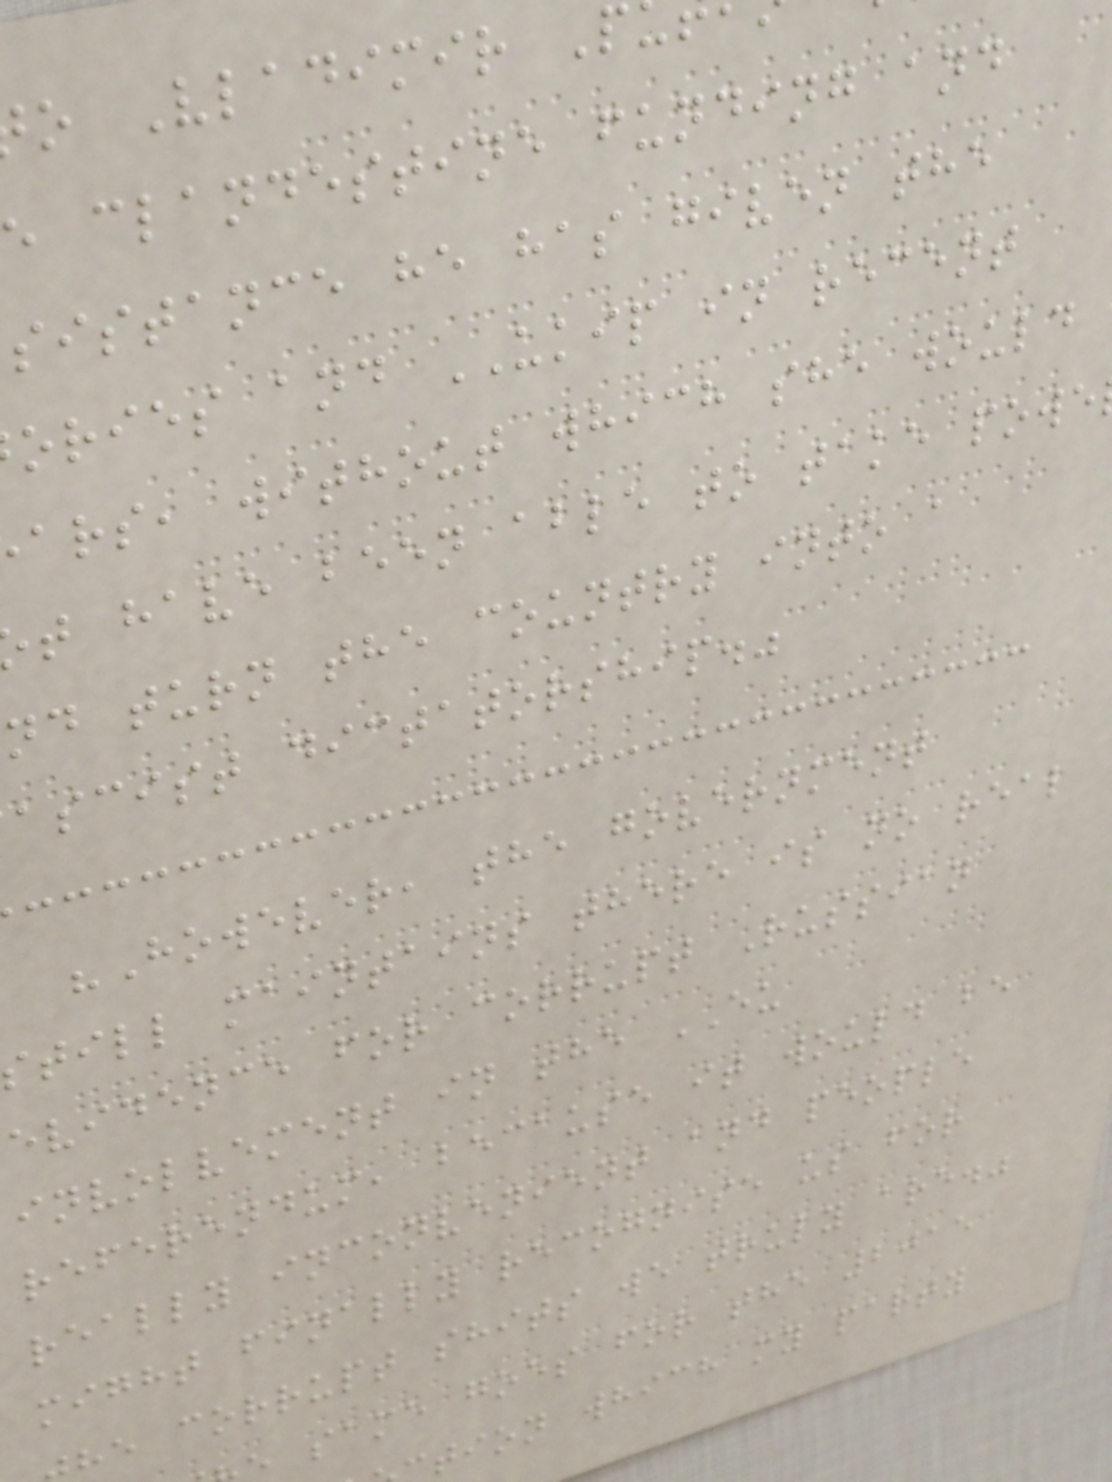o Vladimir P
e clandestine funding and
sistance he has given the
ories and UKIP in recent
ars, without which she would
t have been able to take powe
nd turn the country into a
ascist dictatorship."
"However, the government
till maintains there is no real
evidence for corrupt Russian
involvement in the EU
referendum, because it would be
really inconvenient and people
might finally recognise us for
he corrupt shits we truly are."
same goes for the 2015
tion which my party
